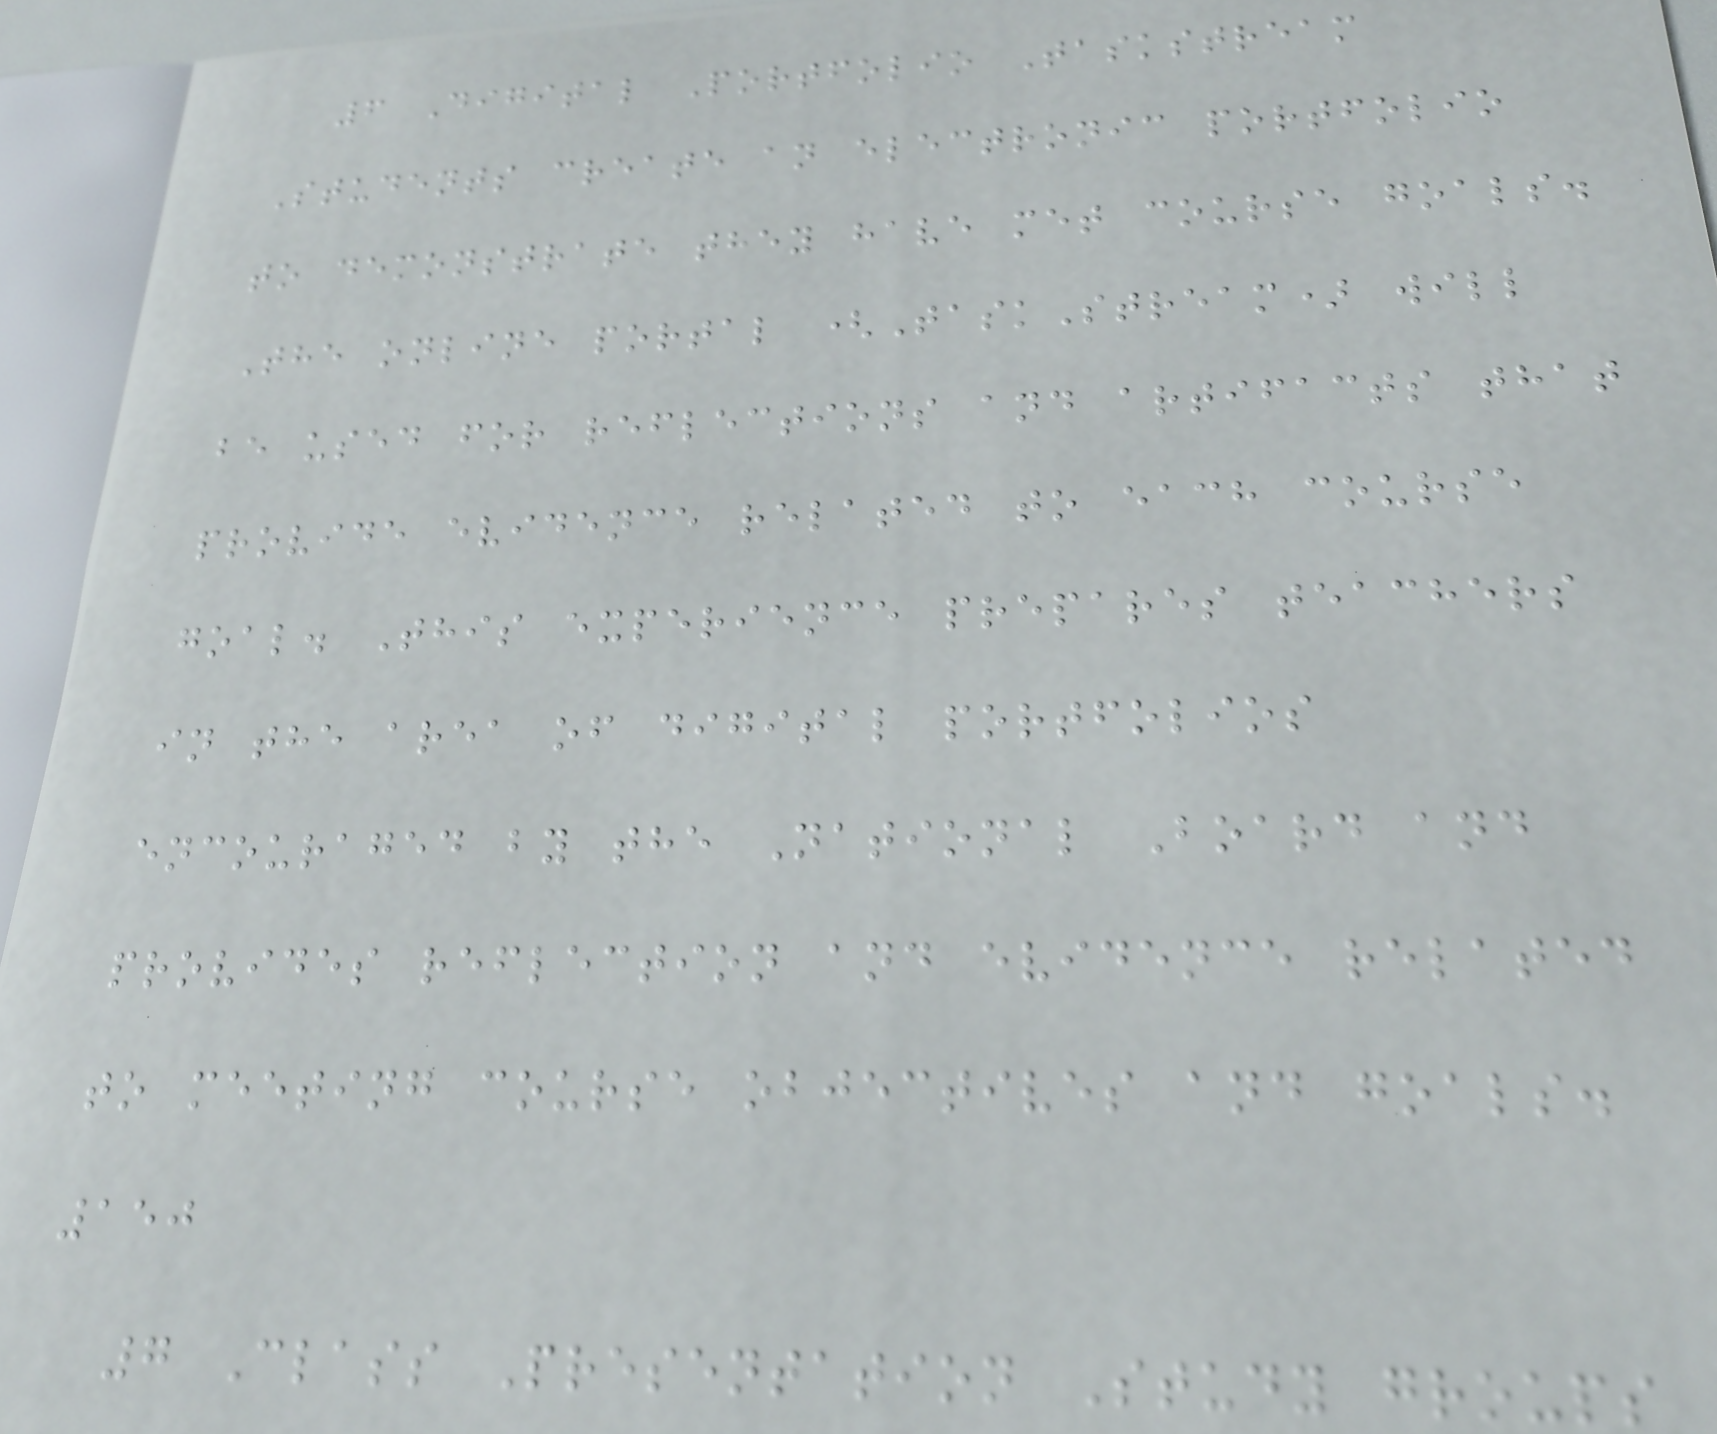6 Digital Portfolio Taskstream
Students create an electronic portfolio
to demonstrate they have met course goals.
The online portal (TaskStream) will
be used for reflections and artifacts that
provide evidence related to each course
goal. This experience prepares teachers
in the area of digital portfolios
encouraged by the National Board and
provides reflection and evidence related
to meeting course objectives and goals.
150
7 Class Presentation Study groups
